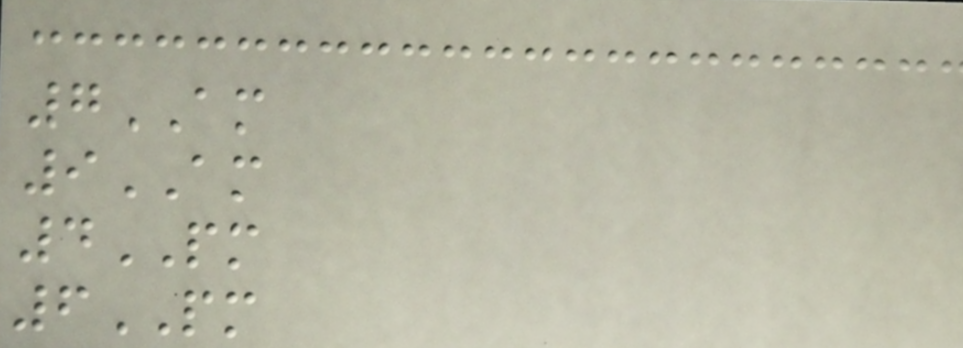7AM
9AM
4PM
6PM
